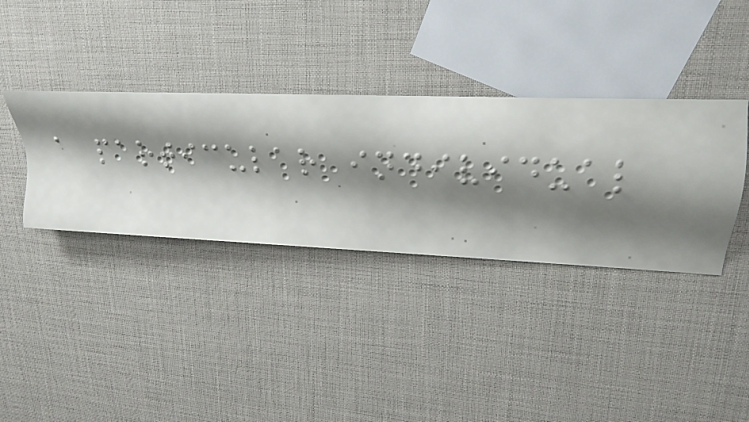a particular individual
